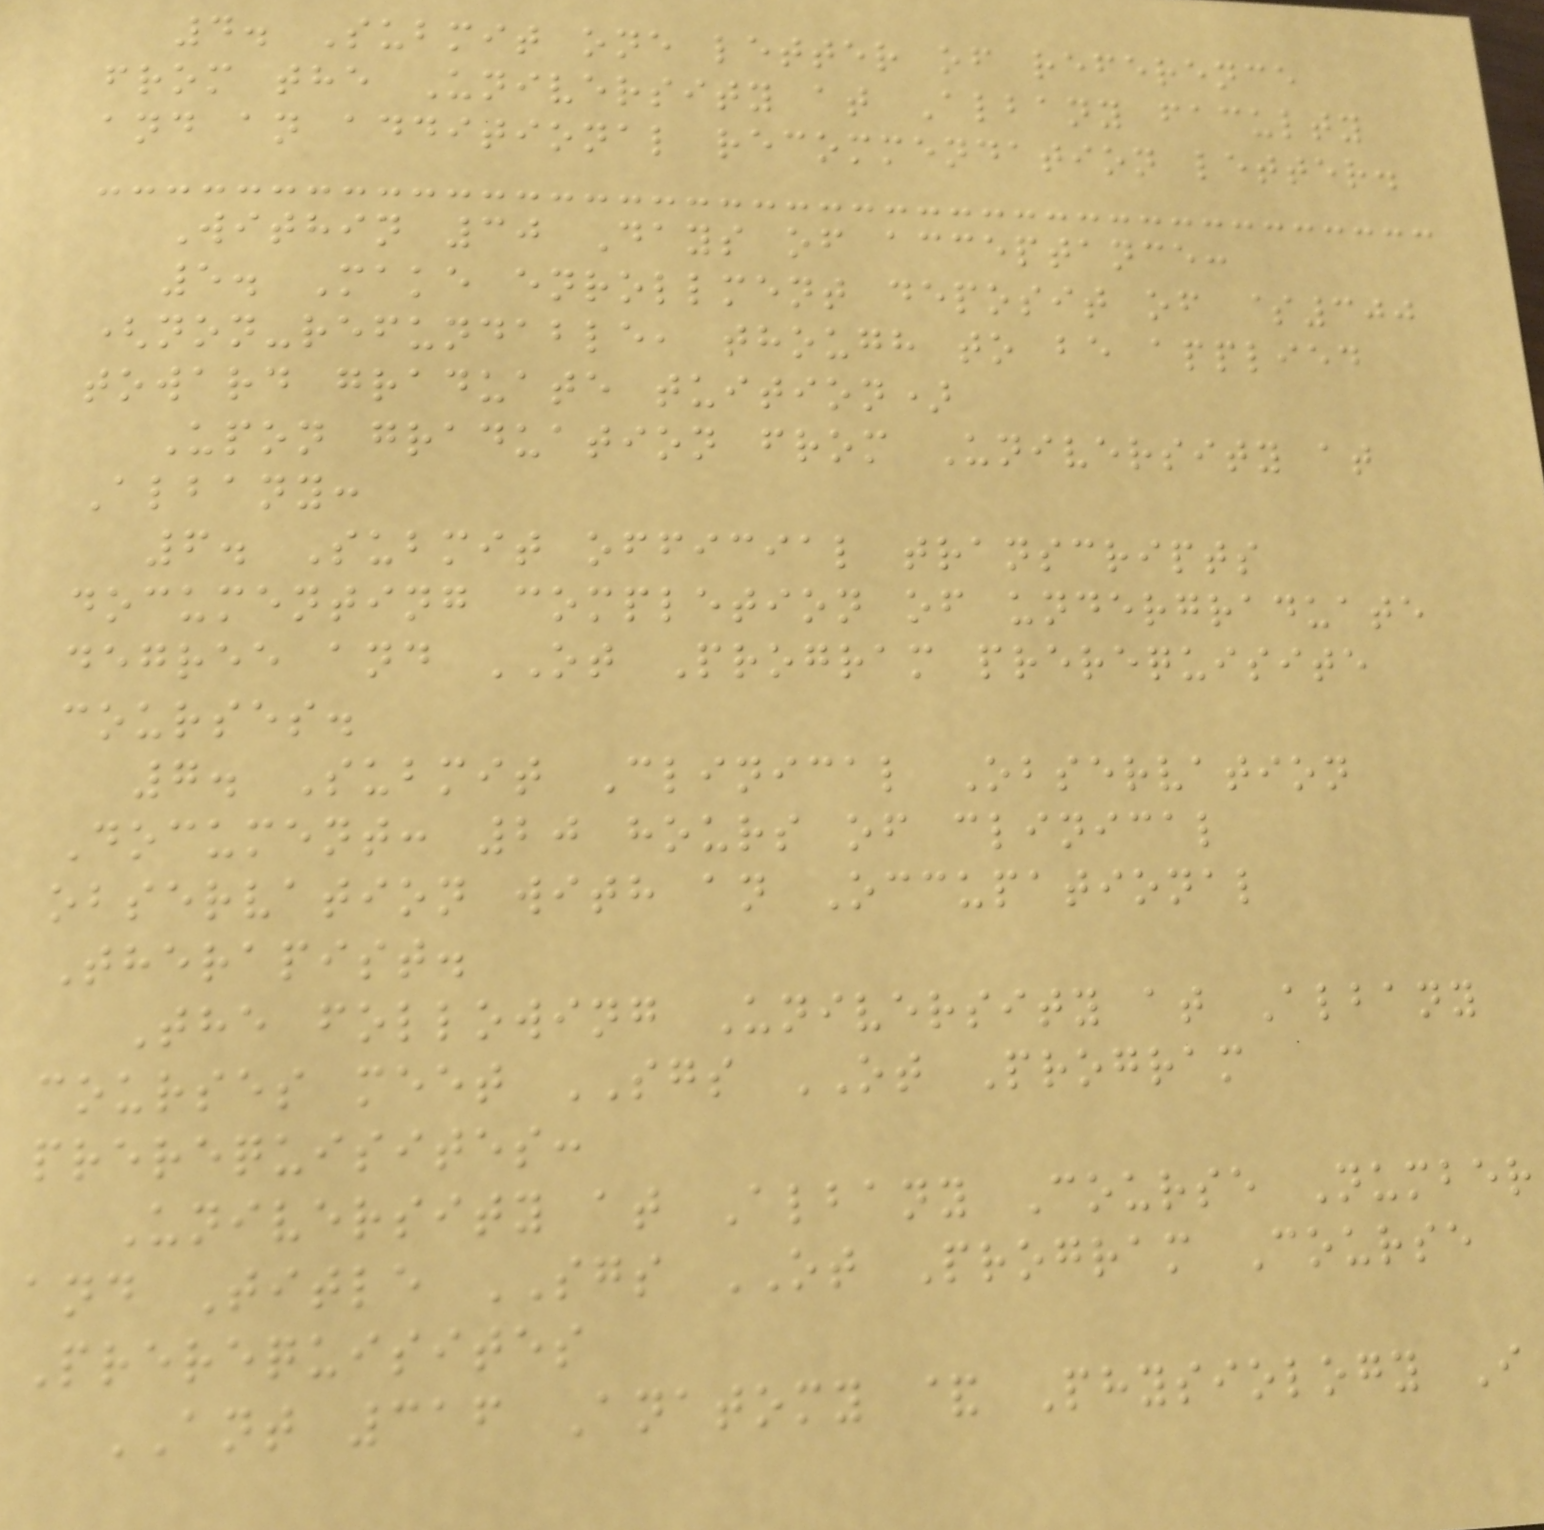4. Submit one letter of reference
from the University at Albany faculty
and an additional recommendation letter.
Within 30 Days of acceptance:
5. Make enrollment deposit of $300
(non-refundable, though to be applied
toward graduate tuition)
Upon graduation from University at
Albany:
6. Submit official transcripts
documenting completion of undergraduate
degree and OT Program prerequisite
courses.
7. Submit Clinical Observation
Document: 20 hours of clinical
observation with an Occupational
Therapist.
The following University at Albany
courses meet SGS OT Program
prerequisites:
University at Albany Course Number
and Title SGS OT Program Course
Prerequisites
ANT 316 Anatomy & Physiology I
